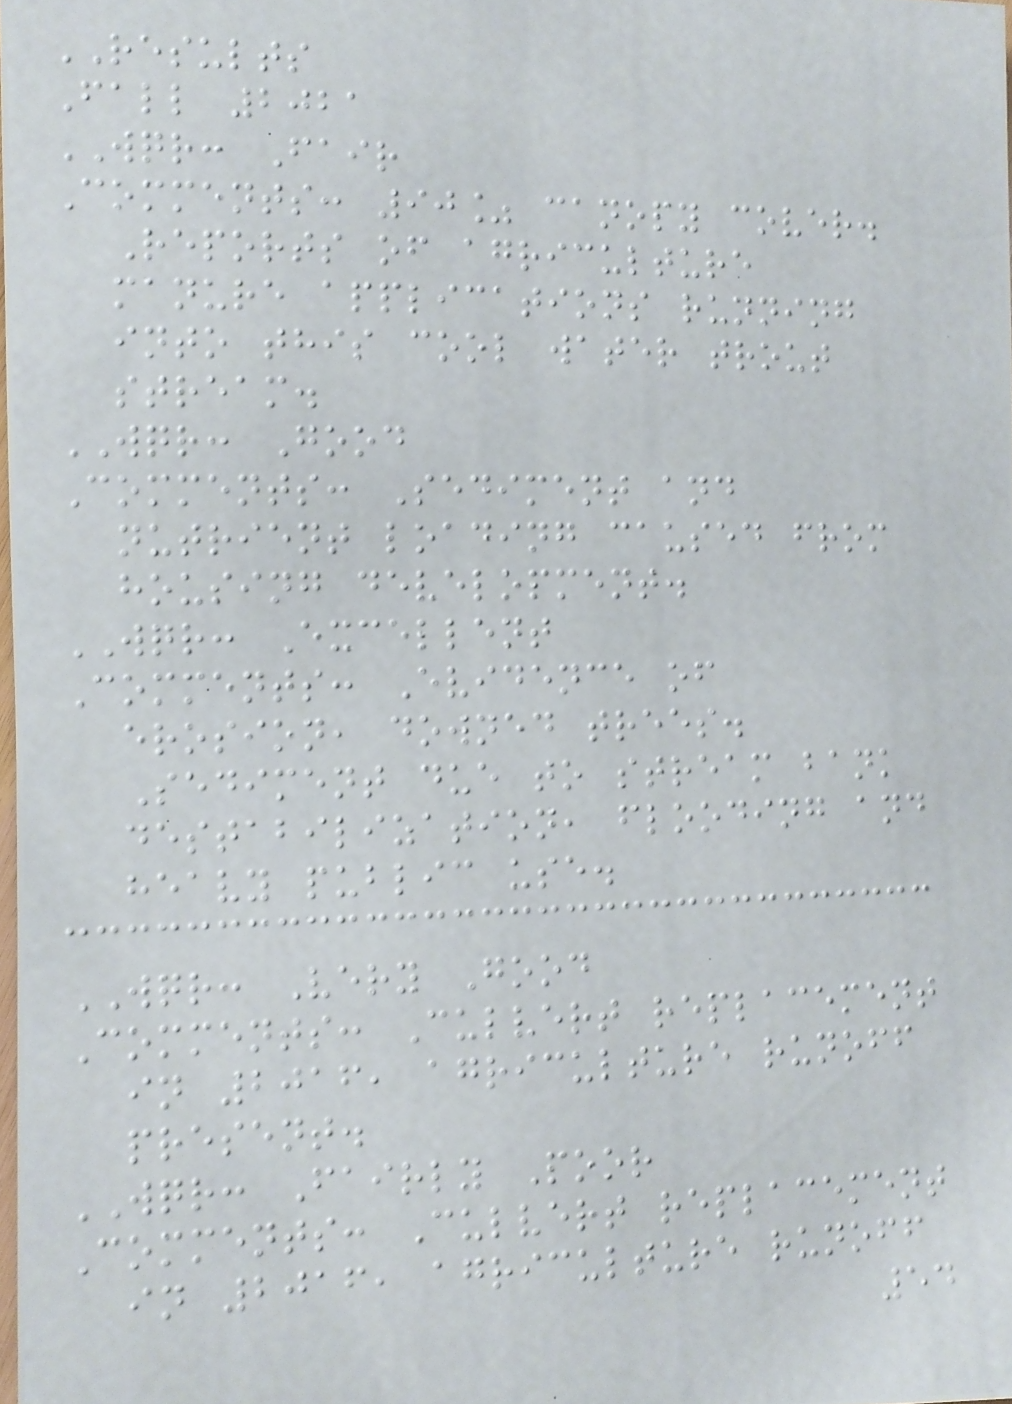RESULTS
Fall 2021
WQR: Fair
Comments: 90% canopy cover.
Reports of agriculture
manure applications running
into this cool water trout
stream.
WQR: Good
Comments: Sediment and
nutrient loading caused from
housing development.
WQR: Excellent
Comments: Evidence of
erosion, downed trees.
Sediment due to stream bank
destabilization, flooding and
heavy public use.
WQR: Very Good
Comments: Culvert replacement
in 2016, agriculture runoff
present.
WQR: Fairly Poor
Comments: Culvert replacement
in 2016, agriculture runoff
54
